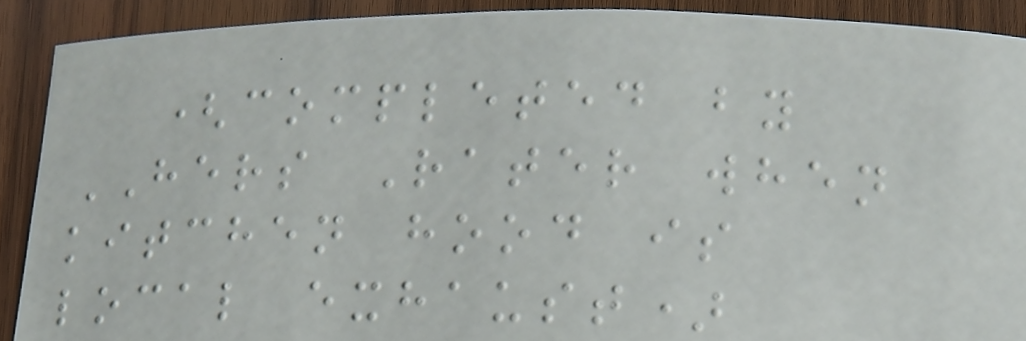(completed by
HERS Rater when
kitchen hood is
local exhaust)
